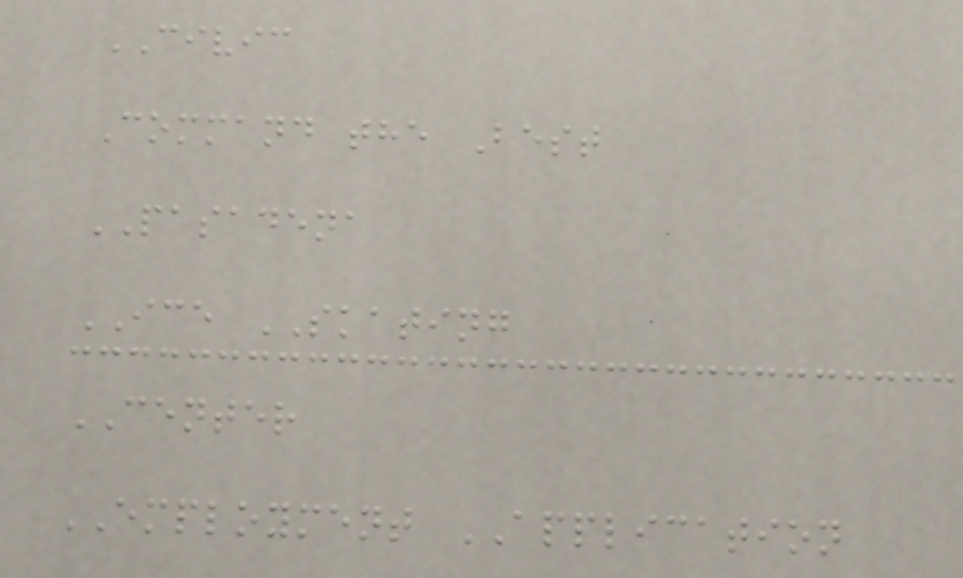CIVIC
Command the Best
PASADENA
ICE SKATING
CENTER
EMPLOYMENT APPLICATION
